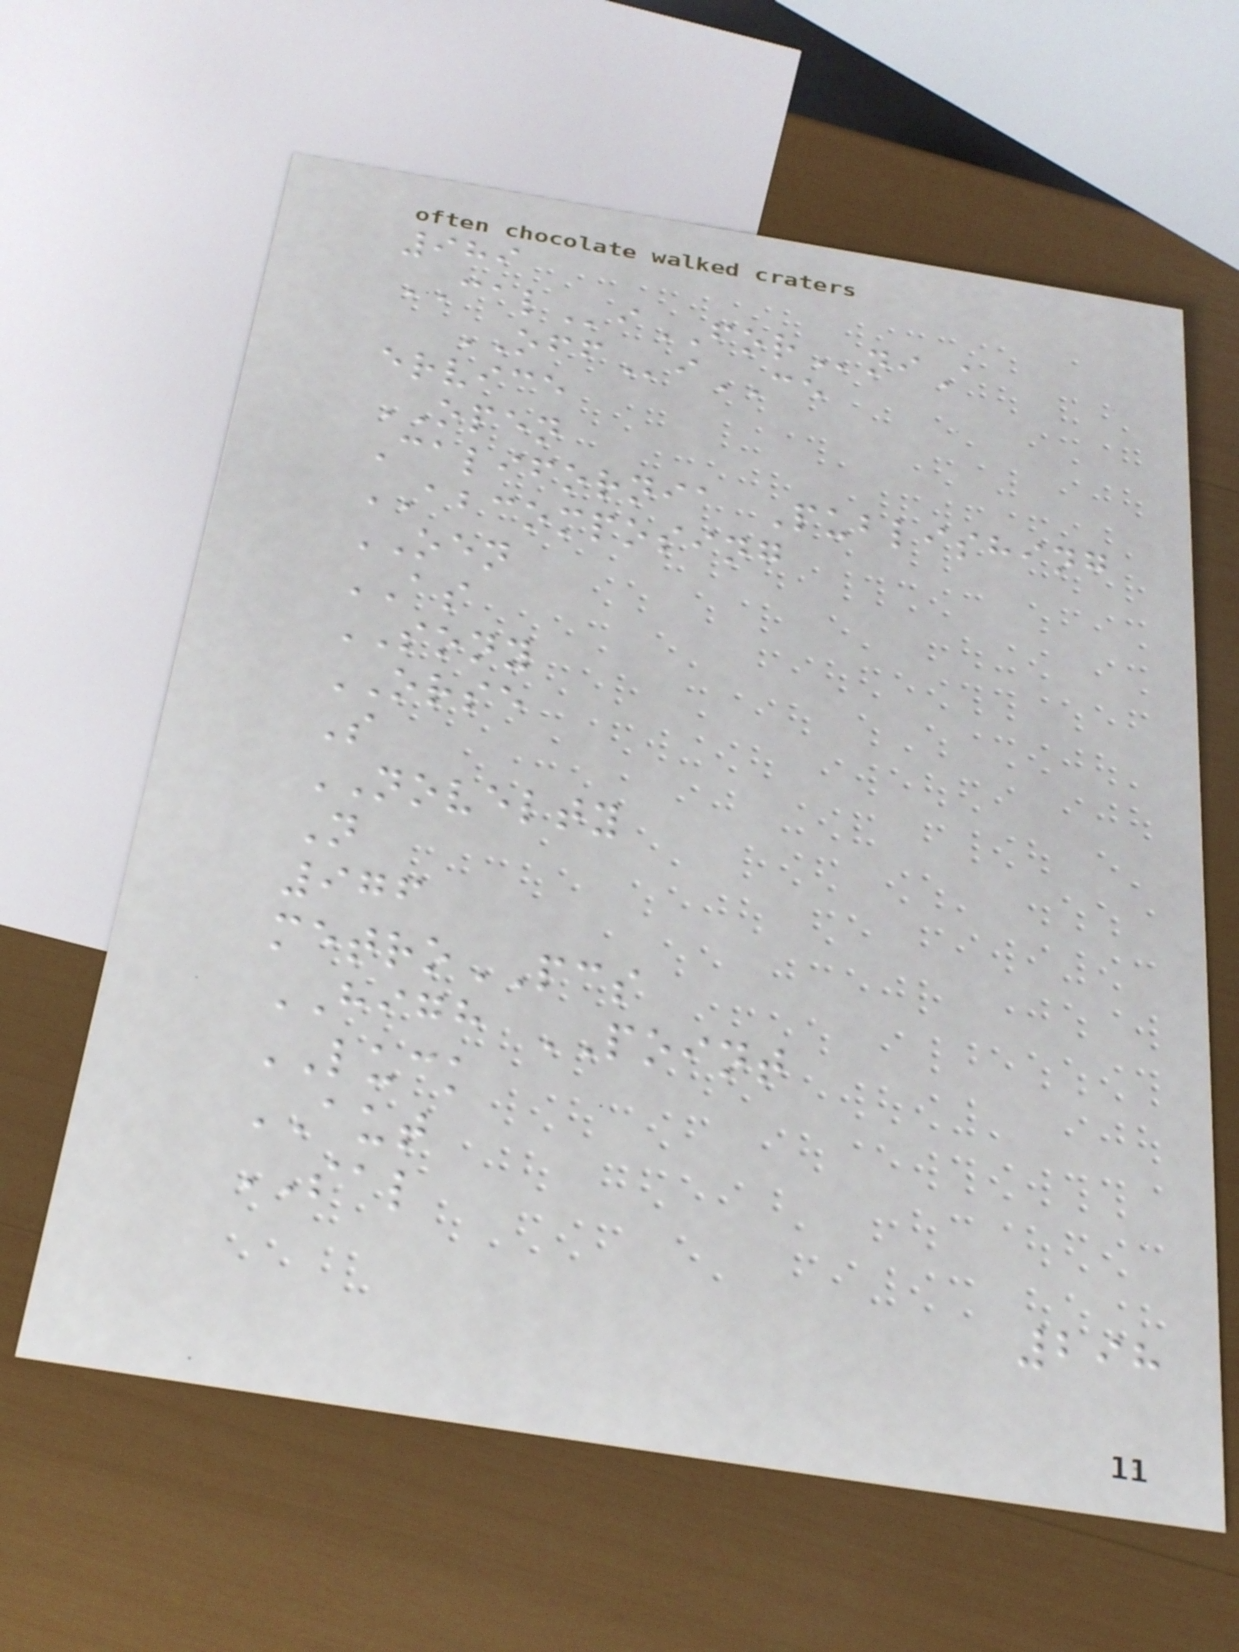989
CALiFORniA
OFFiCE
ervice
OPEN
California Publishing
ABCOMPOSING
OEN
AS
SONY
ORSE
S
NOVELTY
N
976
metroPCS
HIGH POINT
LUCK
AUT
SAL
298
